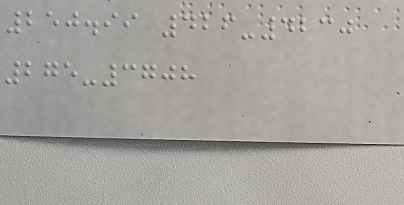250.99 426-4230
275-3708
